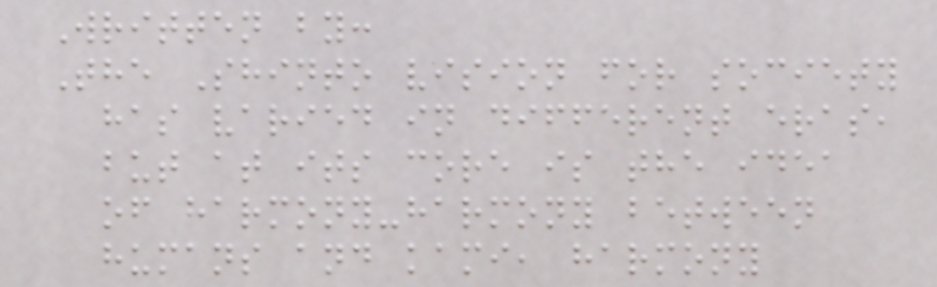Written by:
The Shinto vision for society
has varied in different eras,
but at its core is the idea
of harmony-harmony between
humans and kami, harmony
